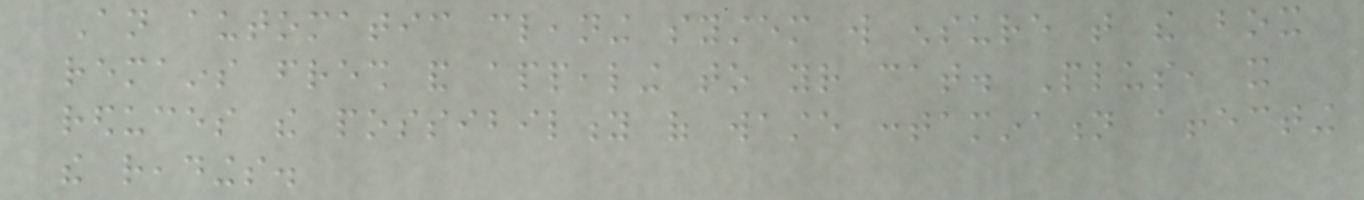An automatic cleaning system will ensure that the box
remains fresh and appealing to your cat. Plus, it
reduces the possibility of waste contamination affecting
the readings.
